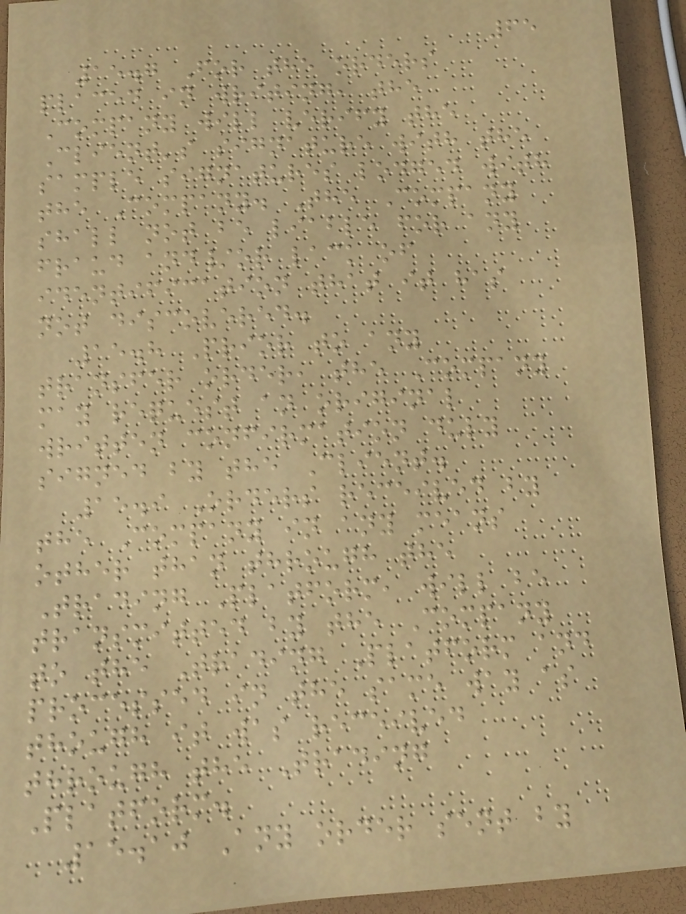65
15.7 For the orders
placed in writing, the
Company will verify the
Client's signature with the
sample signatures lodged with
the Company. The Company
shall not be liable for any
fraud and/or lack of
identification that it has
not discovered.
15.8 Prior to any
transfer order, the Company
may request an original
written confirmation duly
signed by the Client.
15.9 Orders received by
the Company in any means
other than through the
Trading Platform, will be
transmitted by the Company
to the Trading Platform and
processed in the same way as
though it was received
through the Trading
Platform.
15.10 Any order sent by
